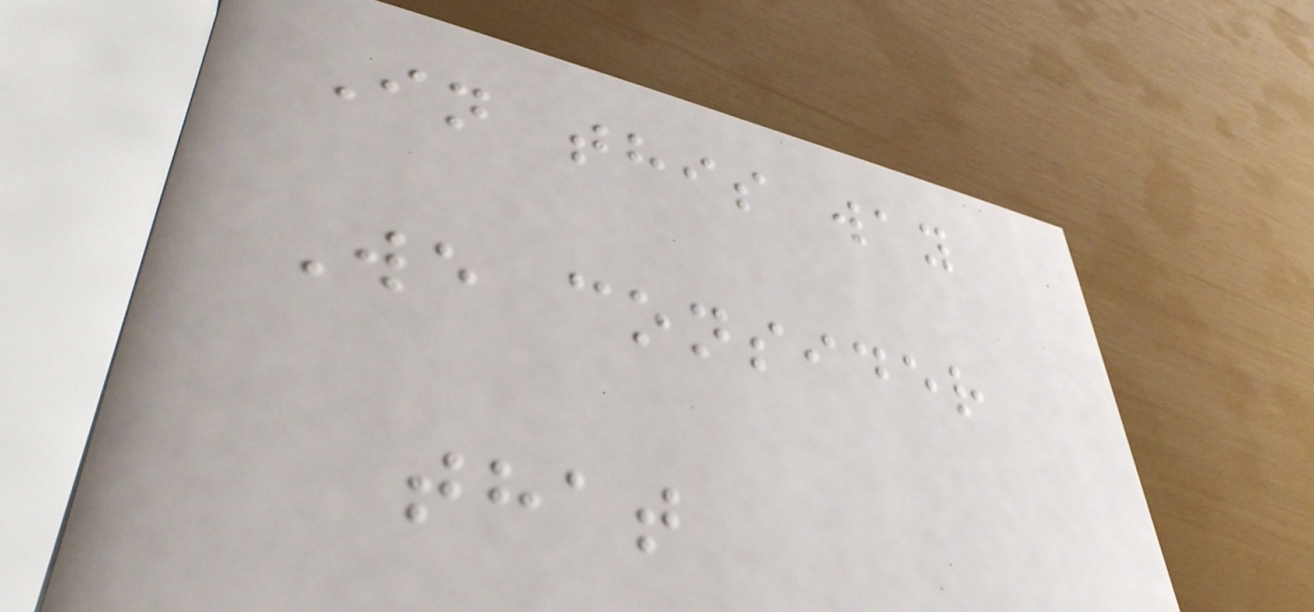In this way
We consider
that
